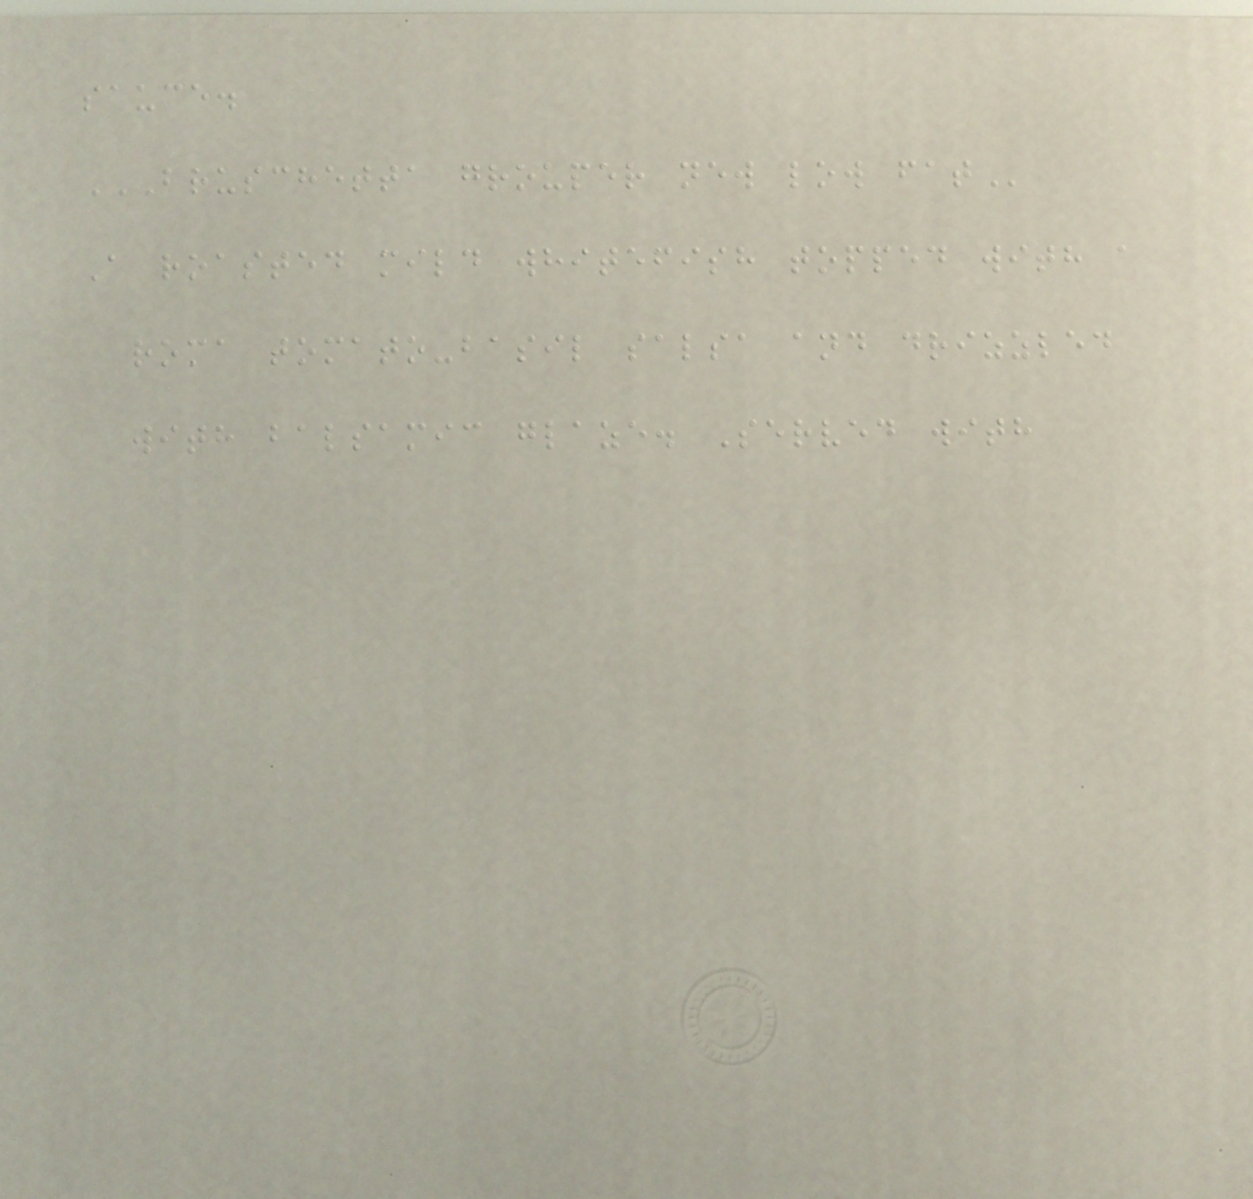sauce.
BRUSCHETTA GROUPER NEW LOW FAT
A roasted mild whitefish topped with a
roma tomato-basil salsa and drizzled
with balsamic glaze. Served with
